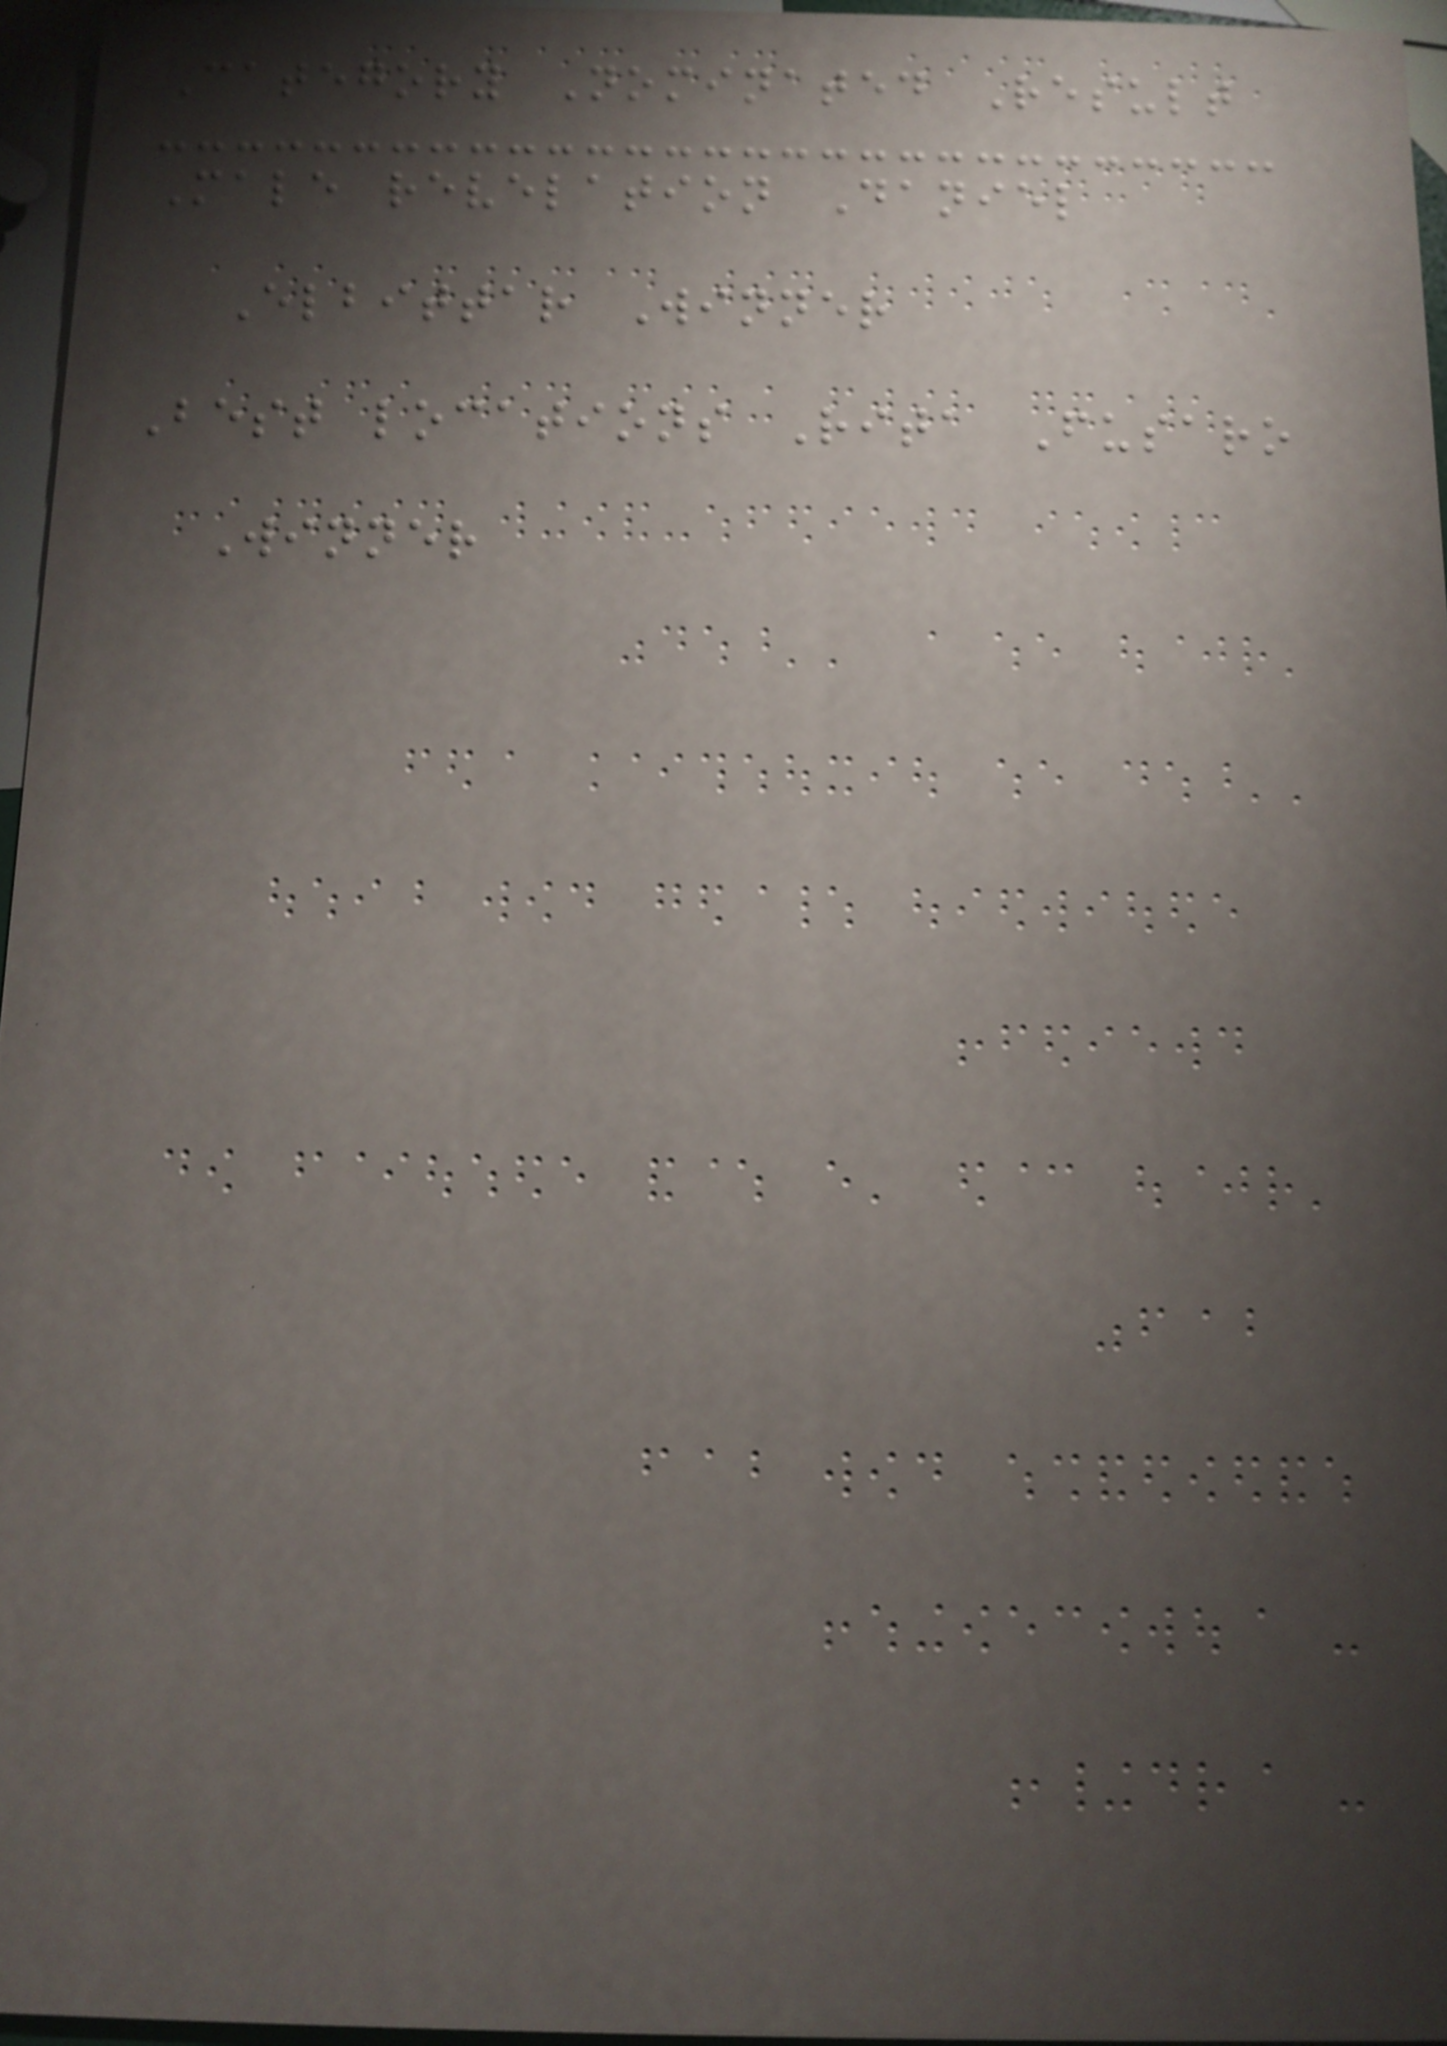Category Nominated Result
Male revelation Daniel
Elbittar Winner
Best locations Rita Fusaro
Winner
